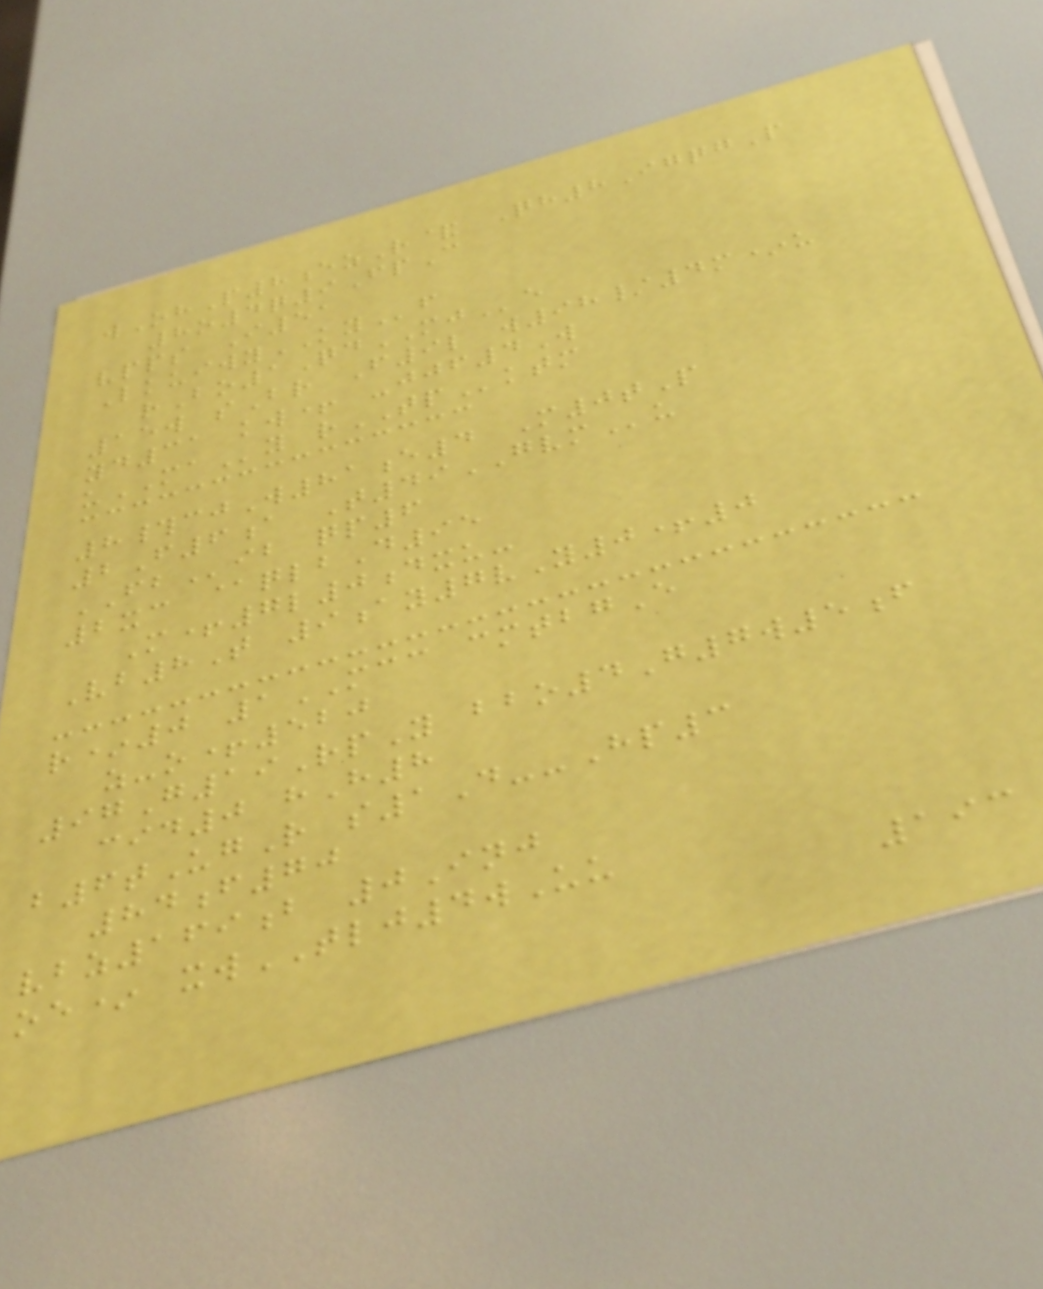wOhP8ezR& Qh8IgqgP
8o4q9FpC
vpps I51
LkuiwyKYf
rBo1QdMJe
15w sBr F9l w98/4m*u
yd31 kw+ -jjf4W
uMAy rTPktm
8#cjW81e4 M0tP
2F6a T49GVMu
FBib qp6
2xc @qlbD95
M+7l0dxu-
Vb8T 9ay7vY0+0
r*0 1MCC cmtbgE
z-o+520
97G19RpY bbo4G7w5f
cid0 hH8
b6tUgR s1D--Hp3
84f70
vbz169b 0Inj
oe* xwTLJ4wUu
193
